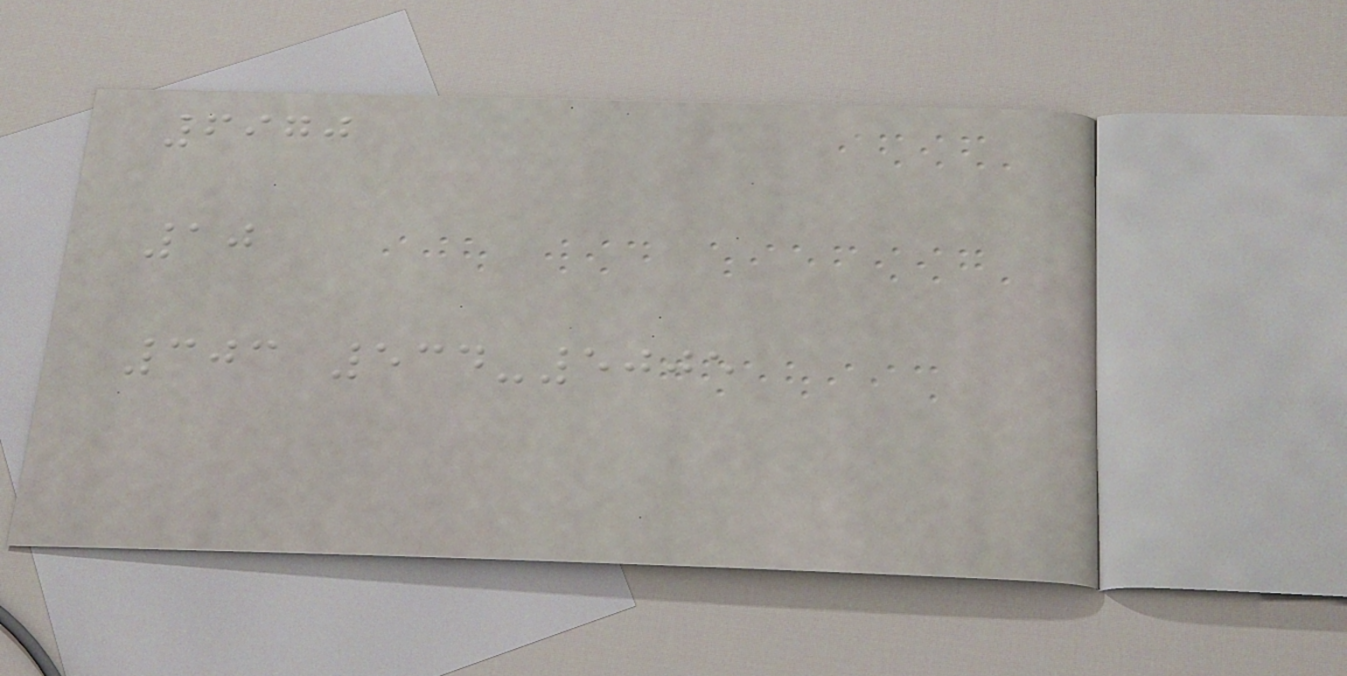6970
10
303 534-5005
